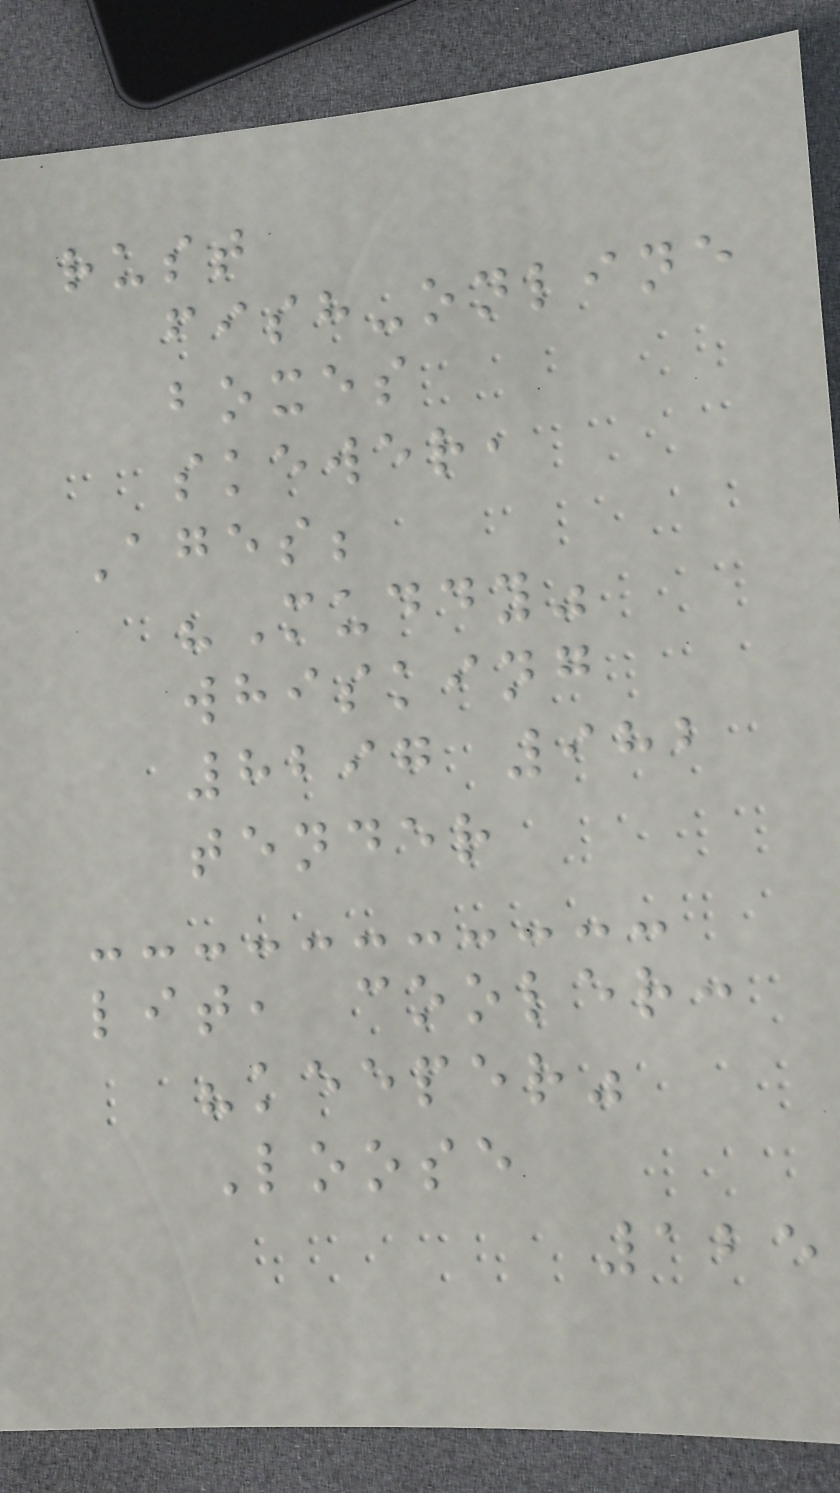rust
fish-online
boxes
skewer,
Ages;
"Muddy"
whisking
8297 982
tender
lit, cooler:
"keeper"
Loose
125
